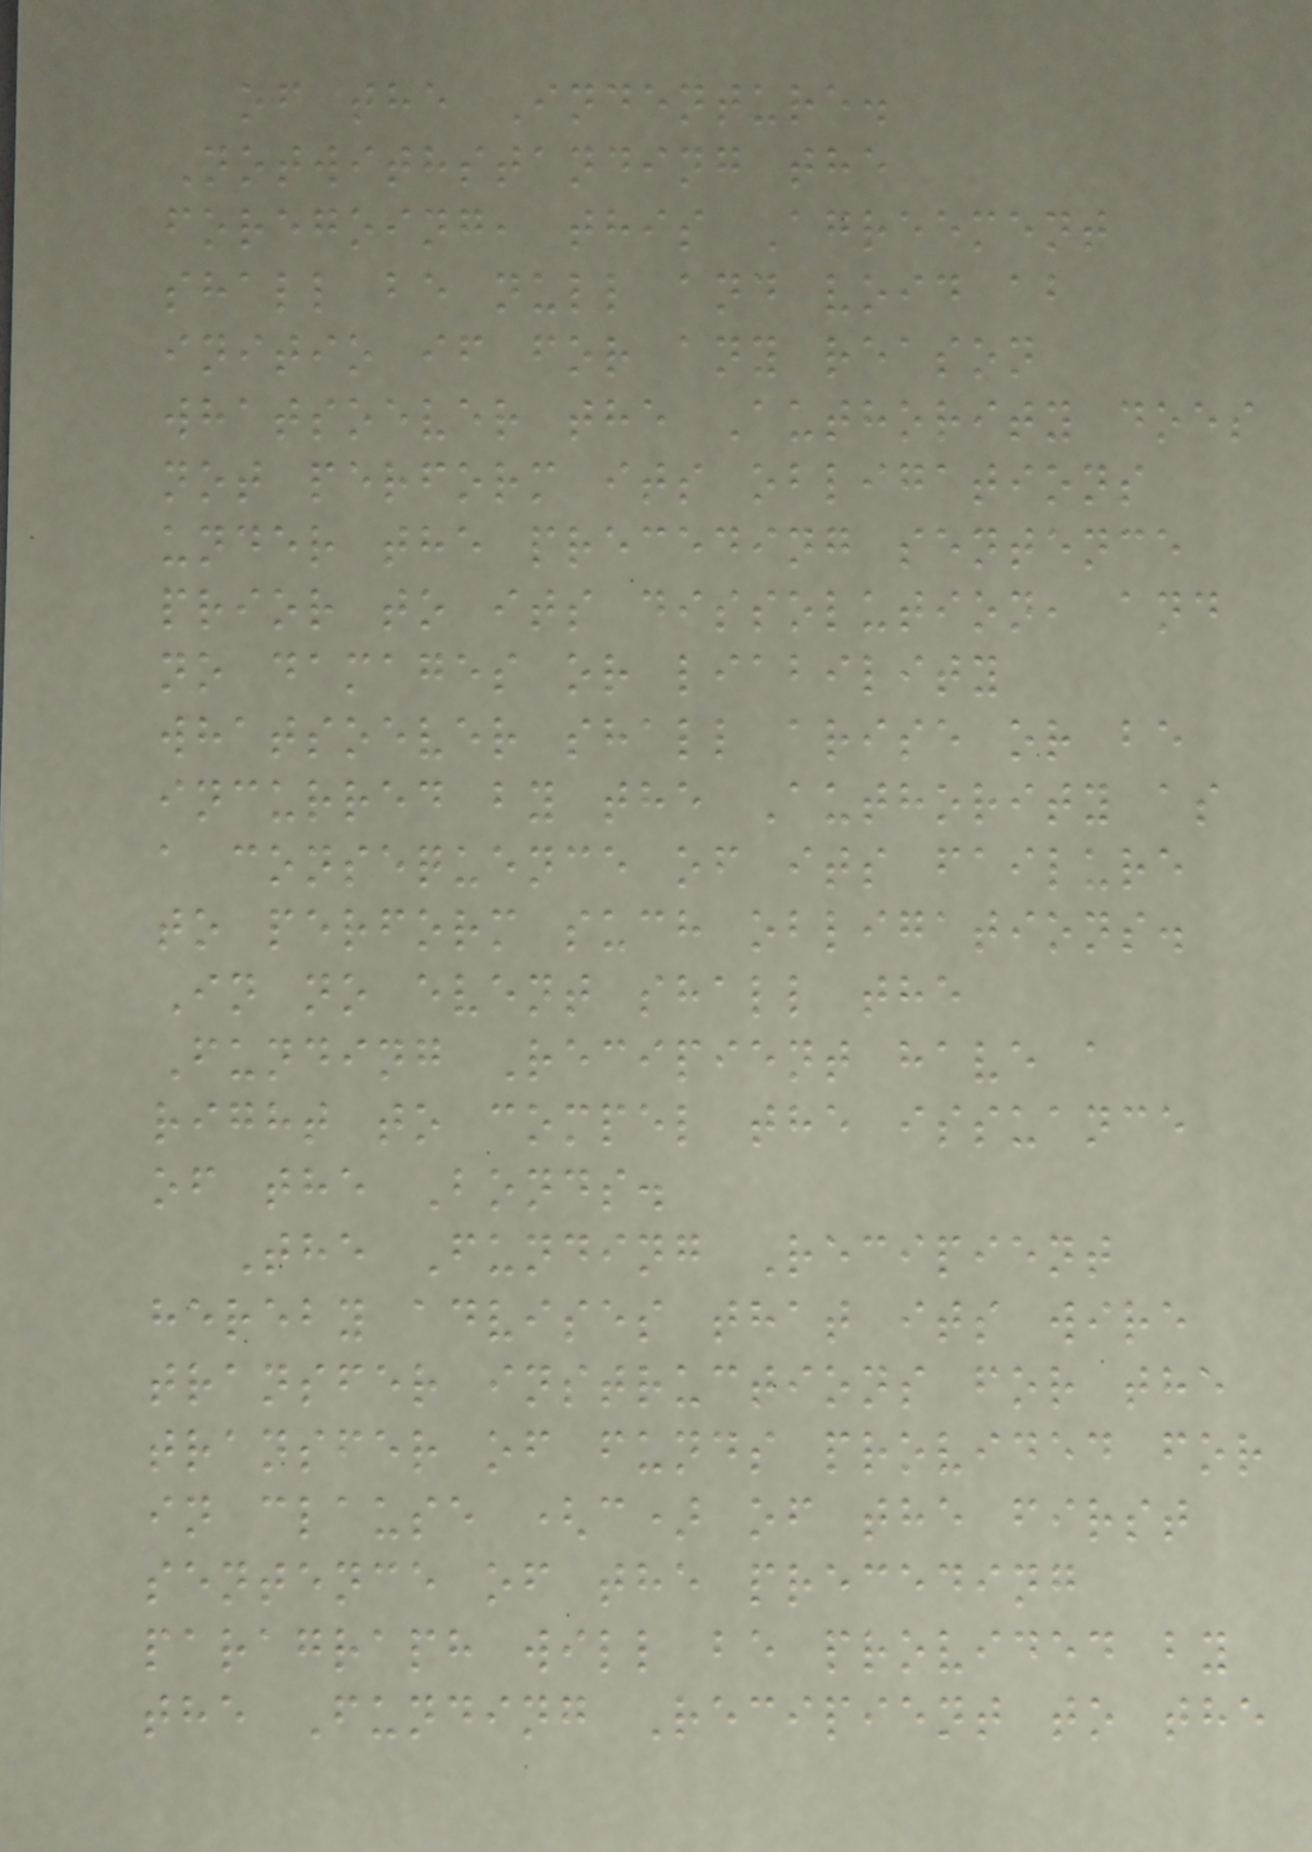of the Indenture.
Notwithstanding the
foregoing, this Agreement
shall be null and void ab
initio if for any reason
whatsoever the Authority does
not perform its obligations
under the preceding sentence
prior to its dissolution, and
no damages or liability
whatsoever shall arise or be
incurred by the Authority as
a consequence of its failure
to perform such obligations.
In no event shall the
Funding Recipient have a
right to compel the issuance
of the Bonds.
The Funding Recipient
hereby advises that its wire
transfer instructions for the
transfer of funds provided for
in clause (c) of the first
sentence of the preceding
paragraph will be provided by
the Funding Recipient to the
